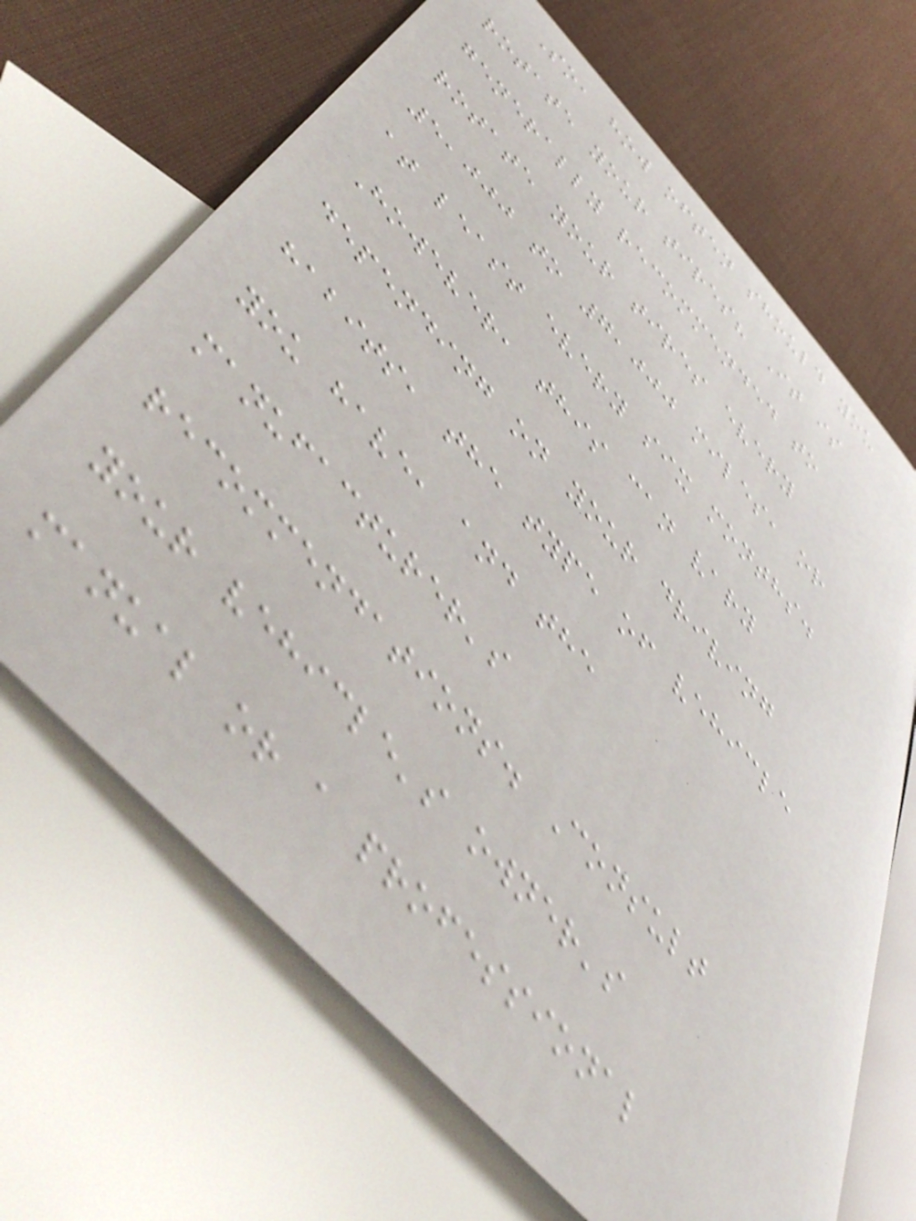So, how often should you
rotate your tires? It is
generally recommended to
rotate your tires every
5,000 to 7,000 miles, or
at least every six months.
However, this can vary
depending on your driving
habits, the type of vehicle
you have, and the
manufacturer's
recommendations. Consult
your vehicle's owner's
manual or a professional
